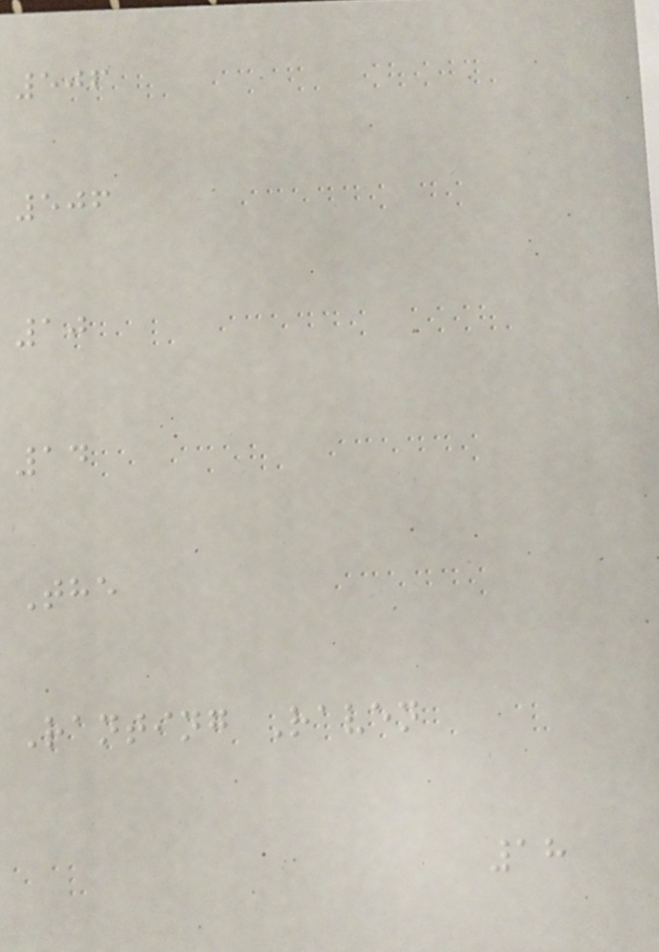506
506
10
14
The
Ranting Raven
18
